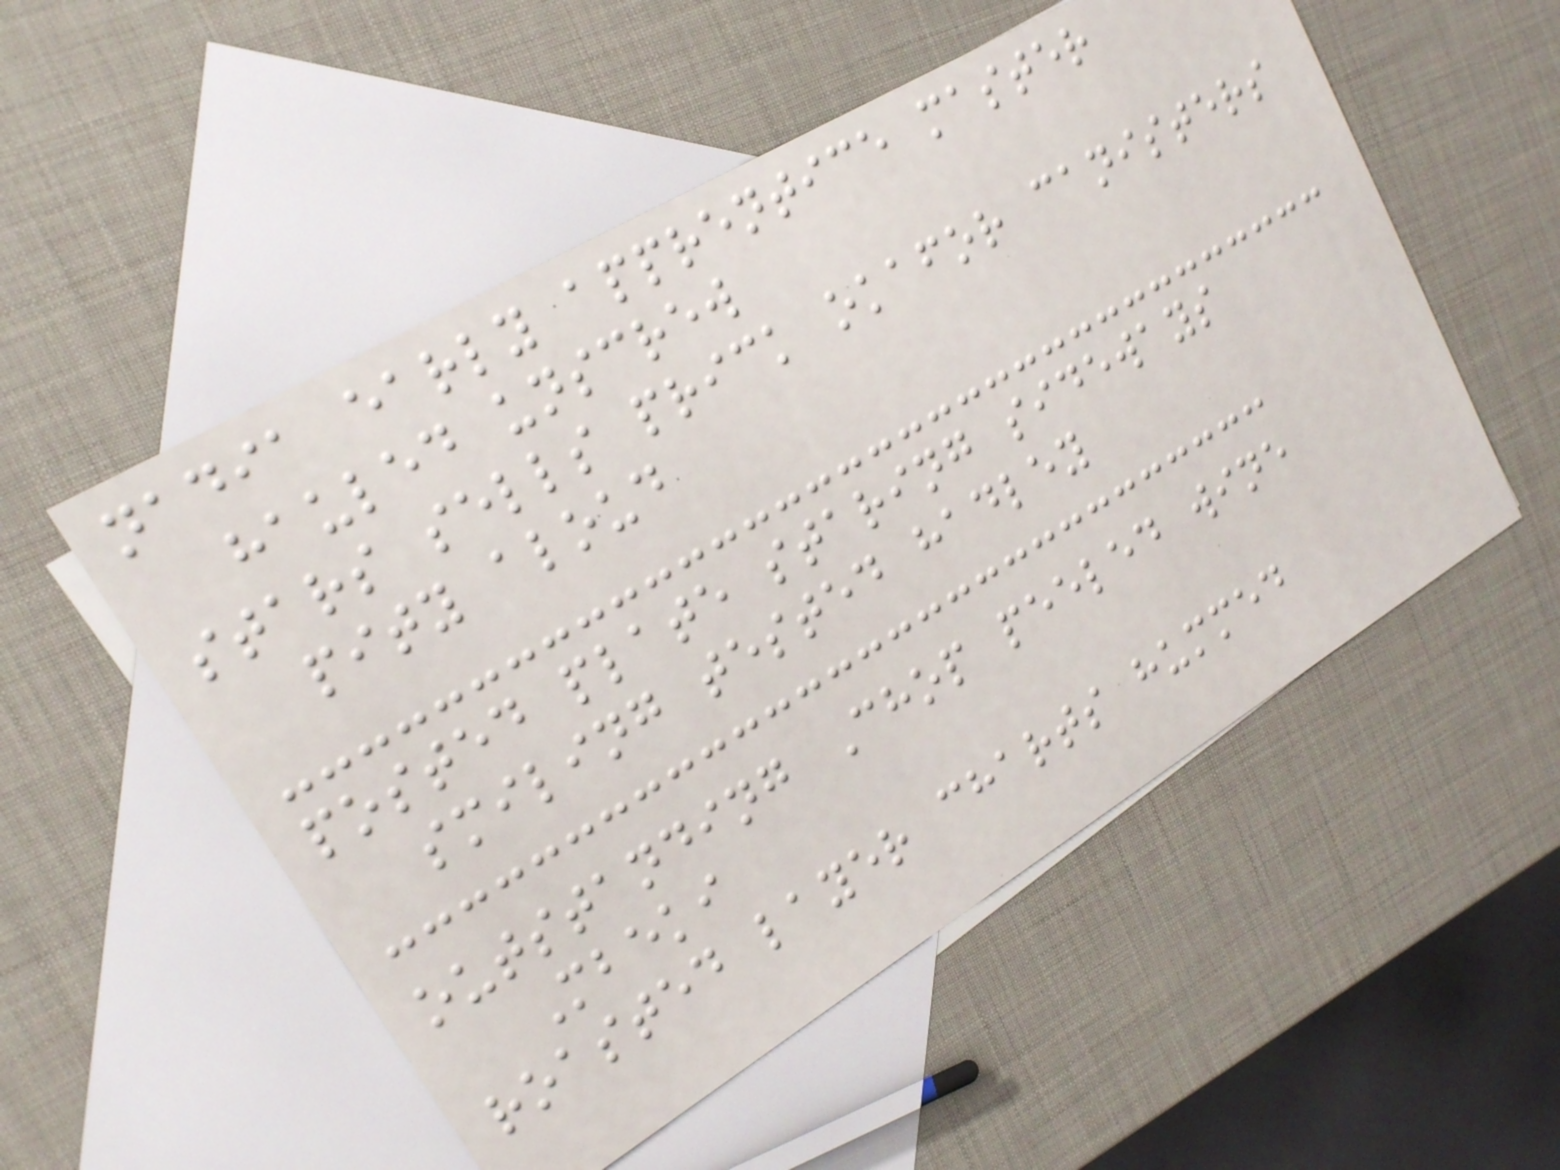nadia early apprentice master
hauled unscrew
stars sells prick okafor canisters
pity aloud
posted plate staring sideways
smiling tested hadley
outstanding Chop peeled wine
Mbeki
roasted layer charts hummed
